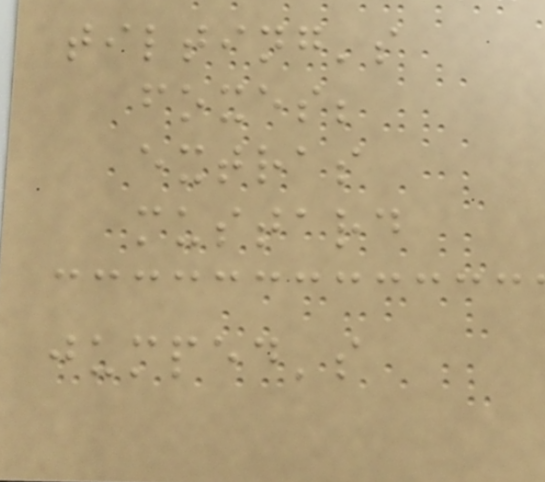tilting's
foxes;
extras
mustard
jumped's
